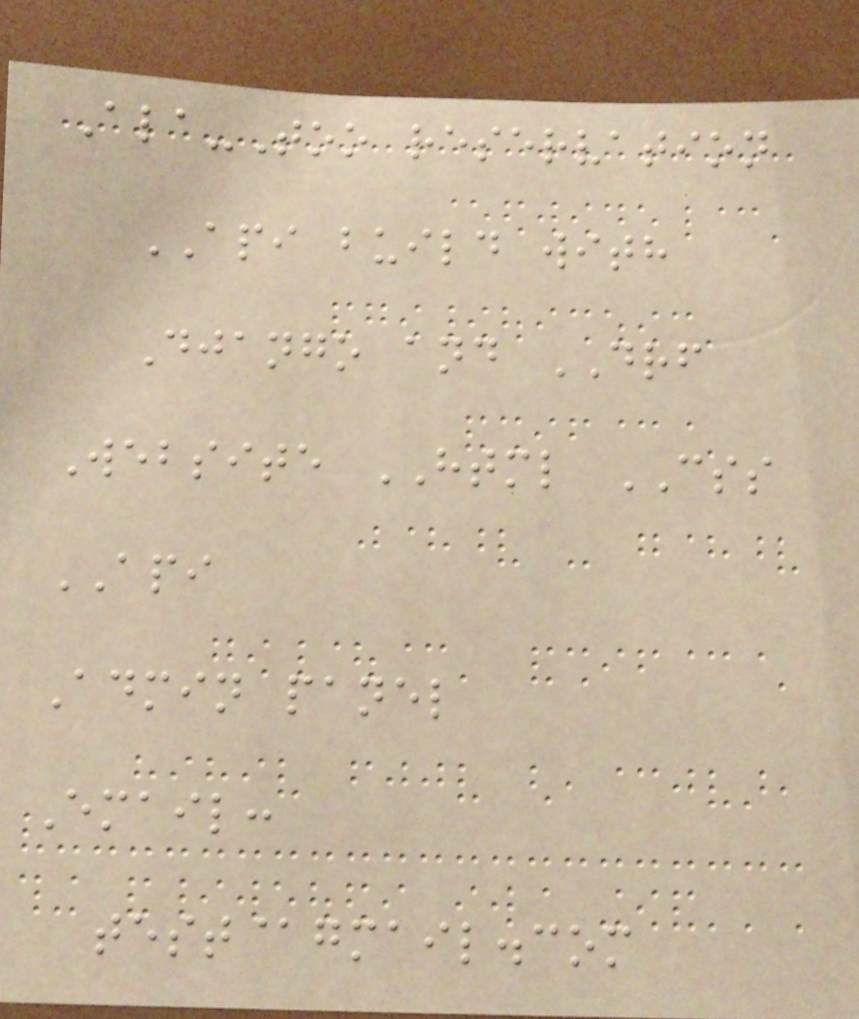Ala-Too reservation
API build with
Django and DRF
Website HTML CSS
API
Admin panel
Email:
test@gmail.com
